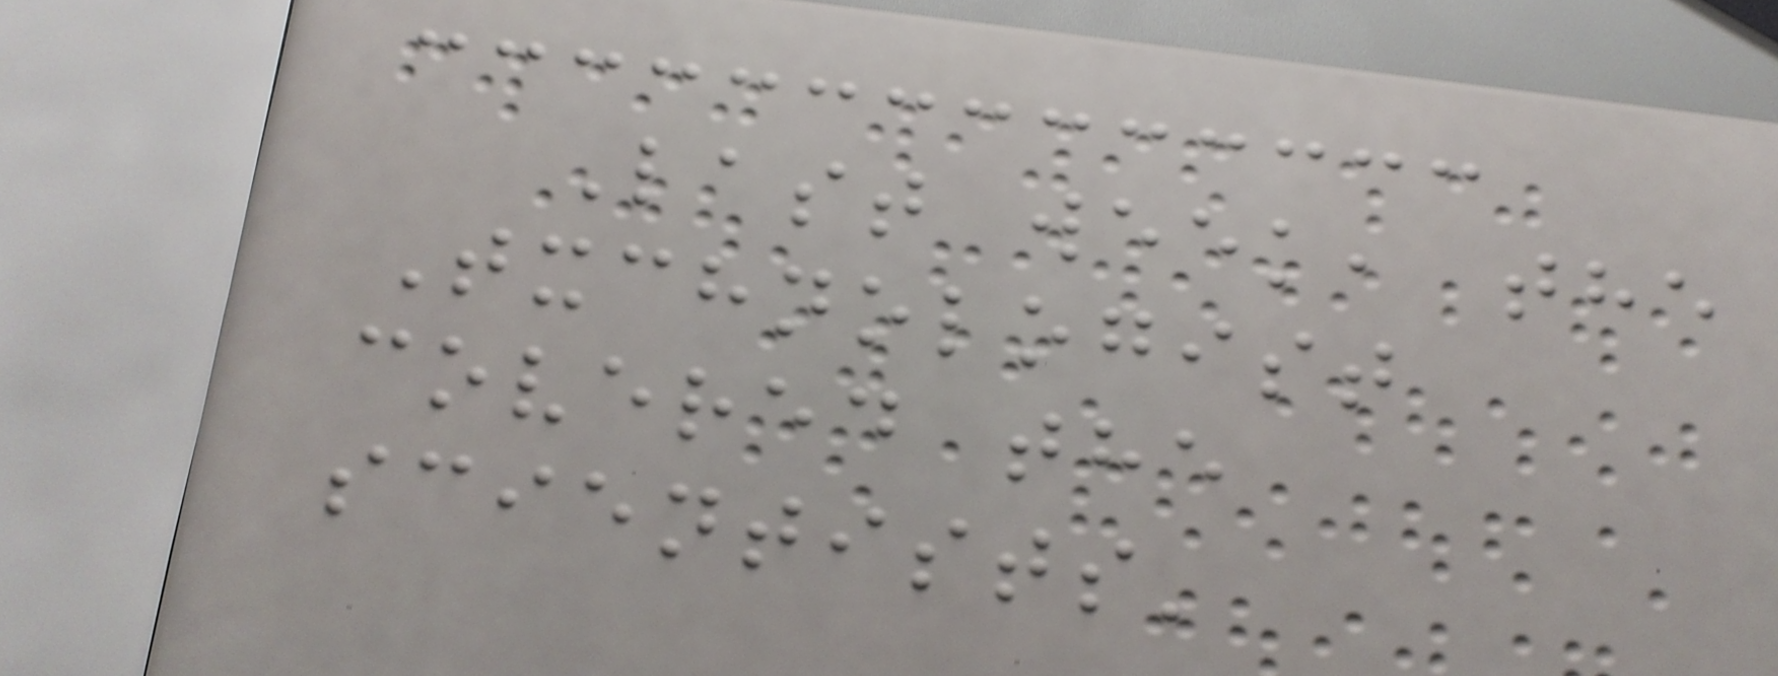Last week, the
Txchnologist
covered the
scientists'
